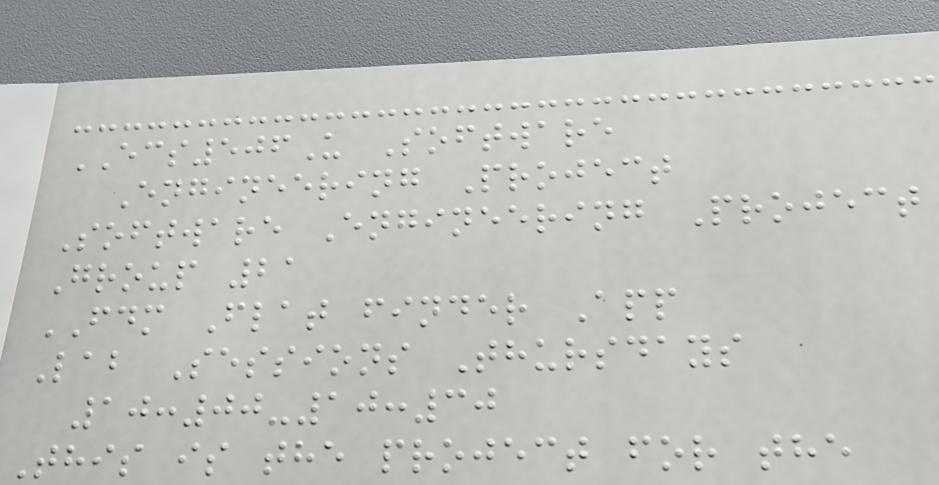ECS506U Software
Engineering Project
Software Engineering Project
Group 21
FDM Flat finder App
Lab Sessions Thursdays
10:00-10:30
This is the project for the
